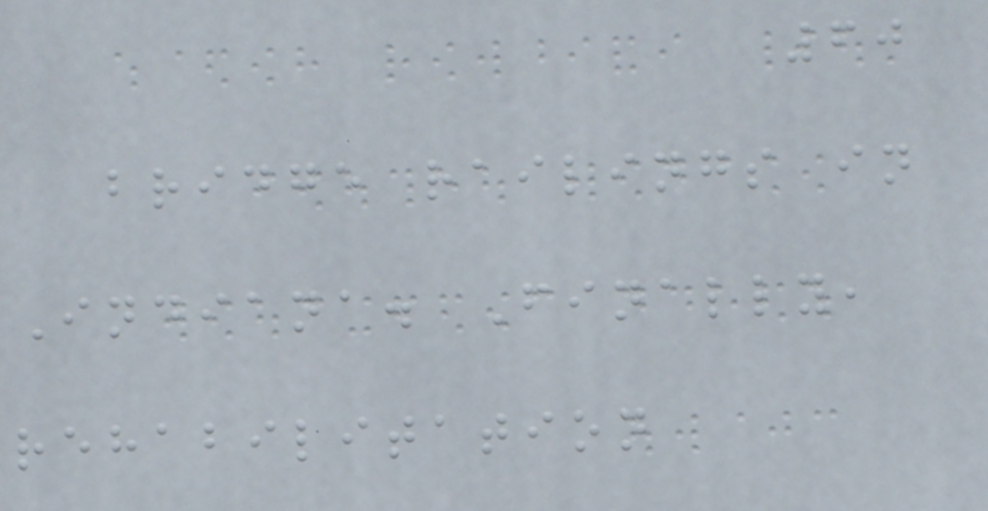60
bridge railings in
Indiana. Finally,
rehabilitation
